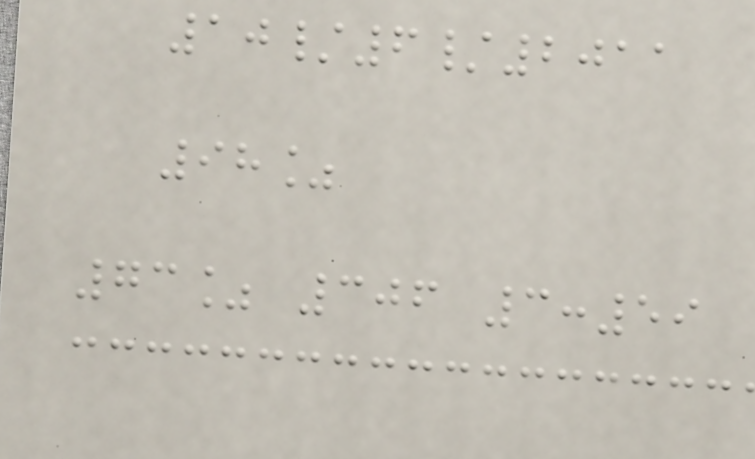10/6/2011
98%
73% 306 3:59
